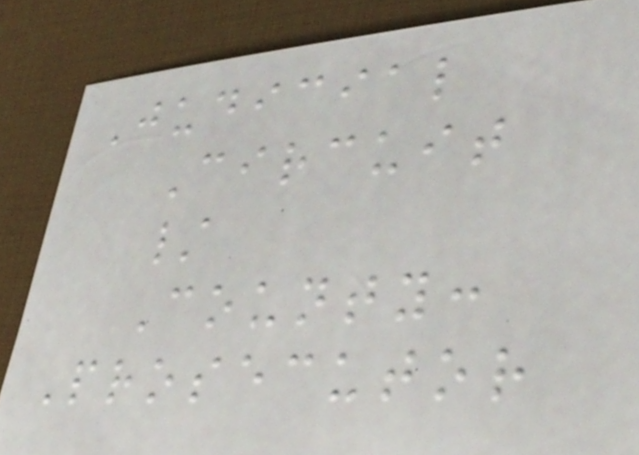Judicial
Circuit
/
County:
Prosecutor
